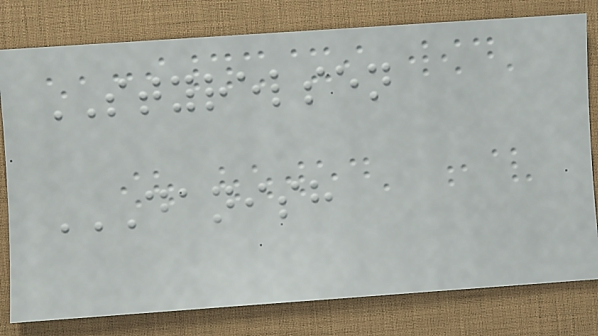STYRELSEN
DANISH
